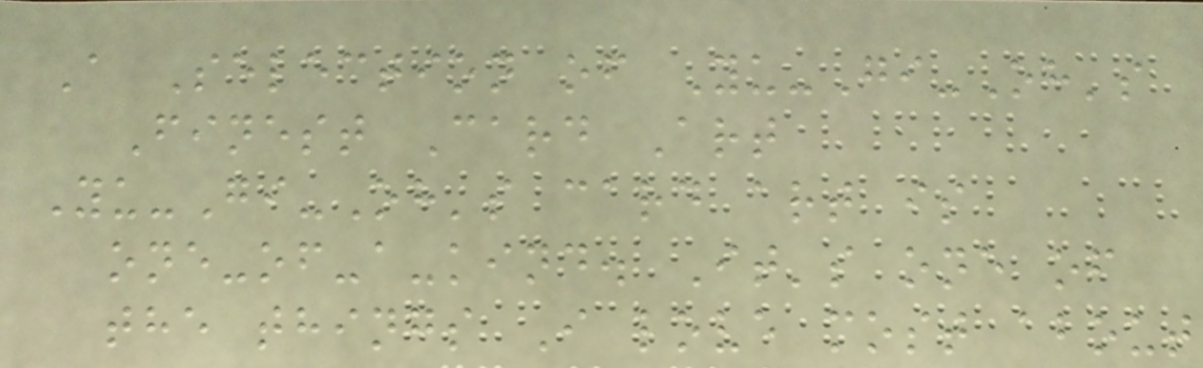A Selection of Yu-Gi-Oh's
Finest Card Art
Yu-Gi-Oh's card art is
one-of-a-kind. It's one of
the things I love most about
